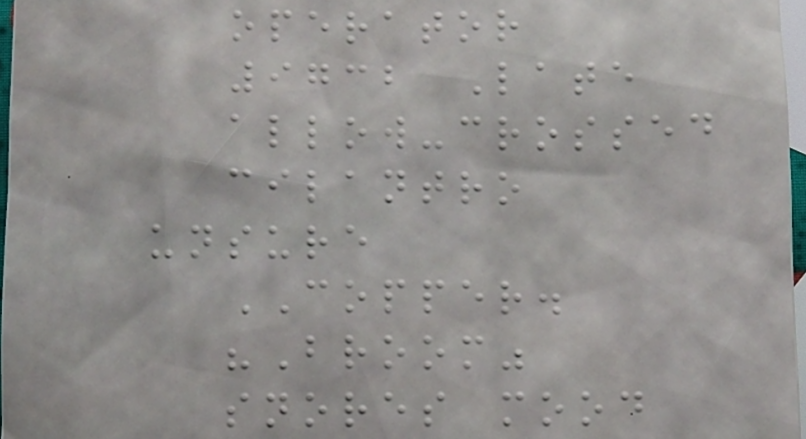operator
9732 Late
allow-crossed
cilantro
unsure
COPPER.
"Broom"
snores mood
